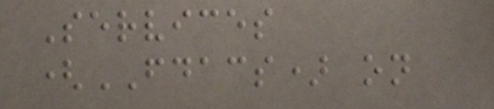Services
(FDACS) on
